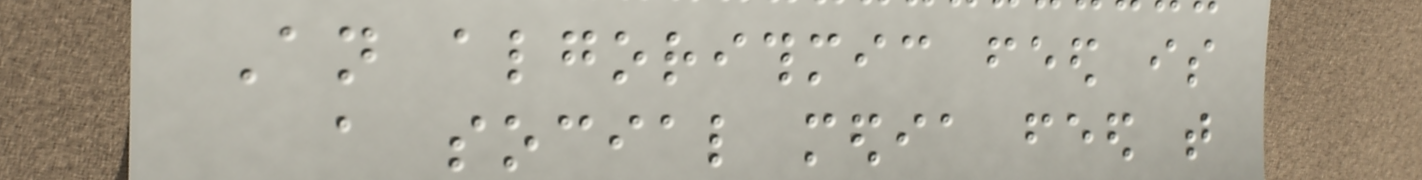An algorithmic feed is
a social media feed that
